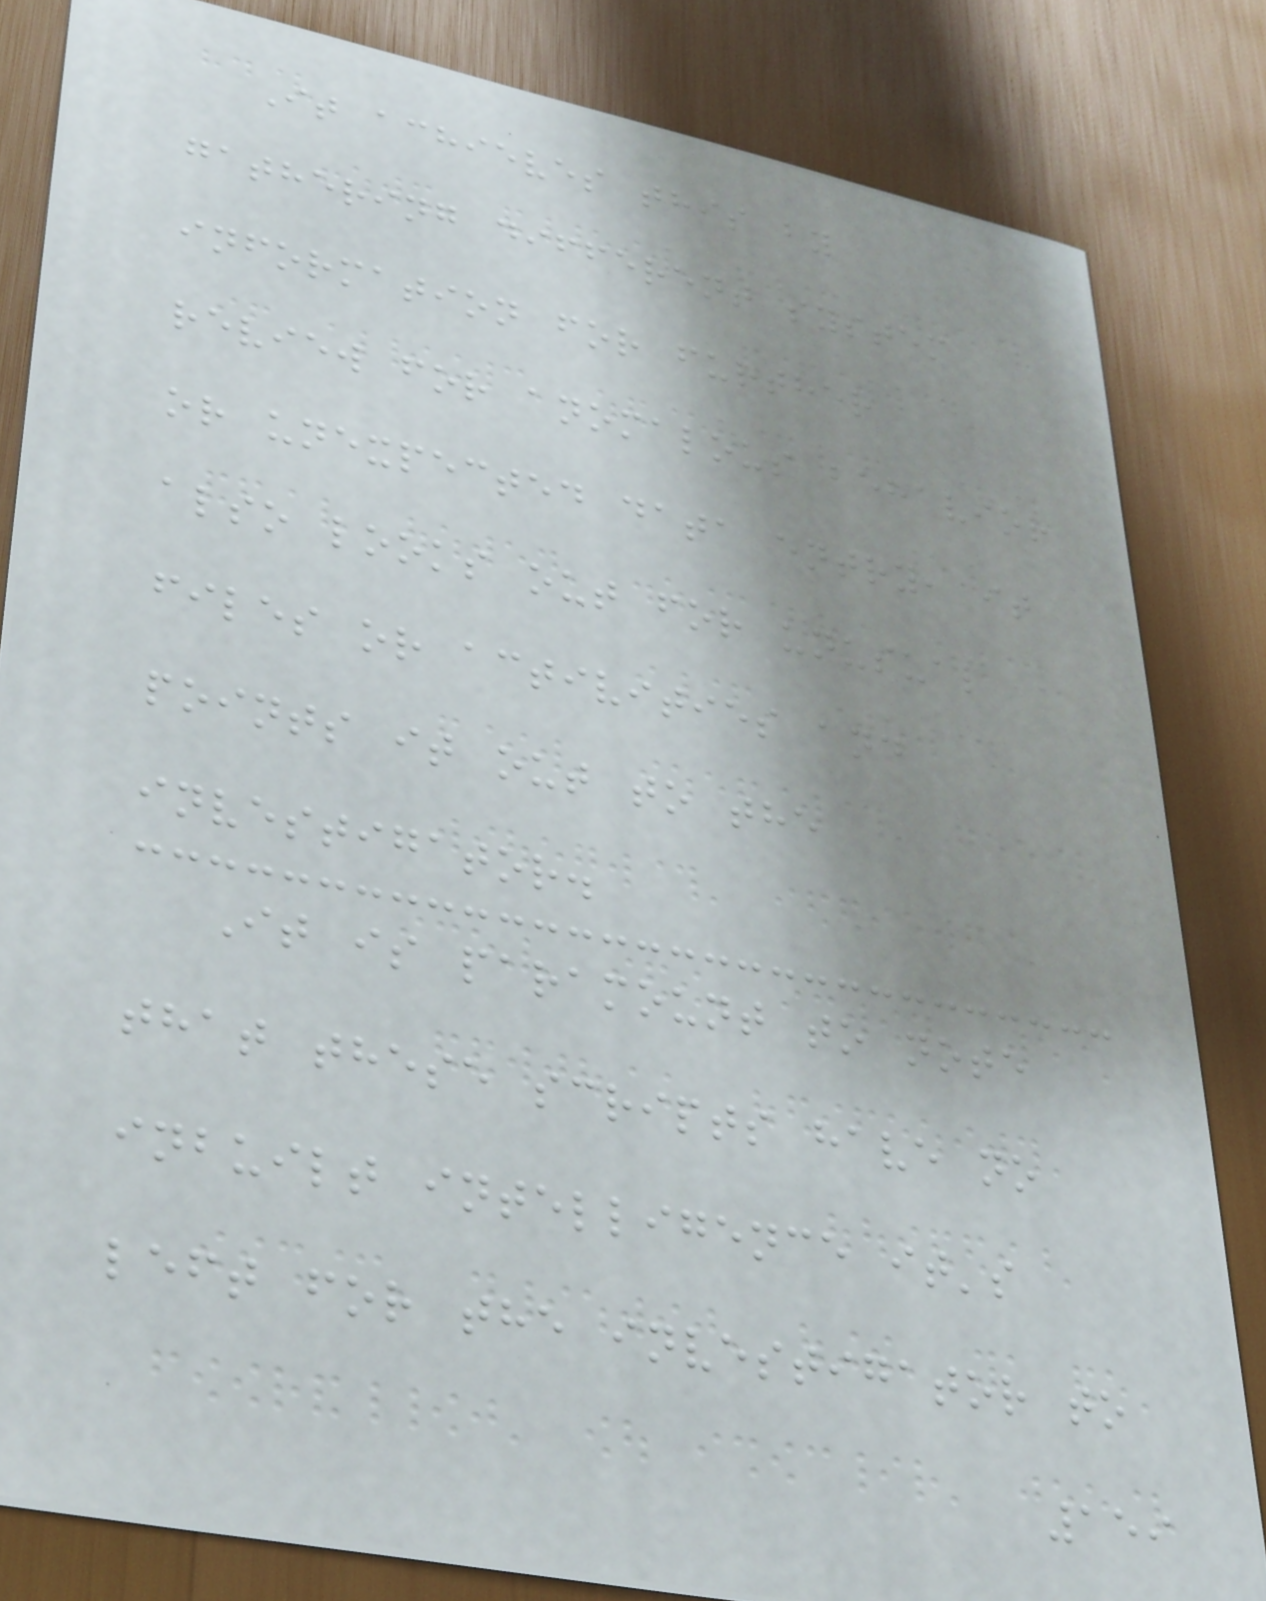It achieves this by
gathering different system
information for further
review for anomalous behavior
or unexpected data entry, it
also looks out for unusual
files or activities and
points it out to the
investigator.
It is paramount to note
that these scripts have no
inbuilt intelligence it's
left for the investigator to
159
